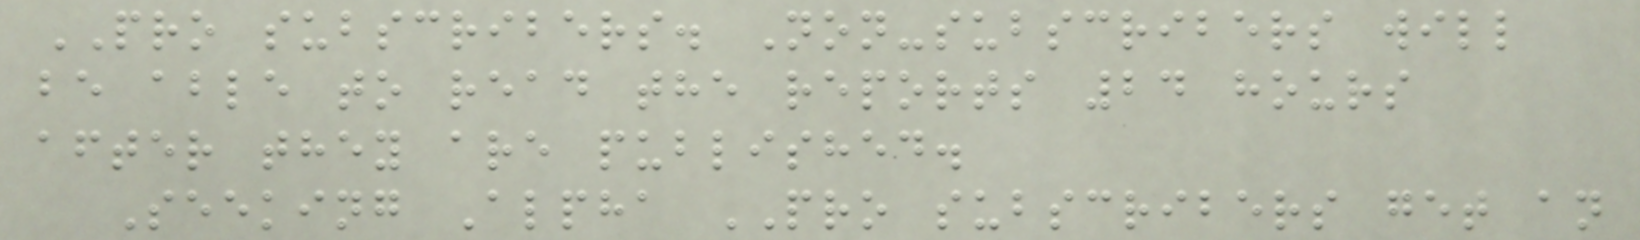PRO subscribers. Non-subscribers will
be able to read the reports 24 hours
after they are published.
Seeking Alpha PRO subscribers get an
